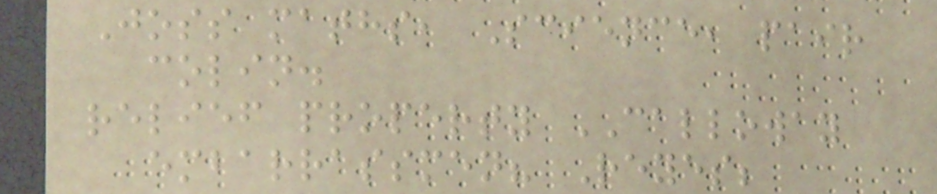Joss maths, Science, pair
colin.
relief property CALLOWAY
embarrassmen? Reyes;
